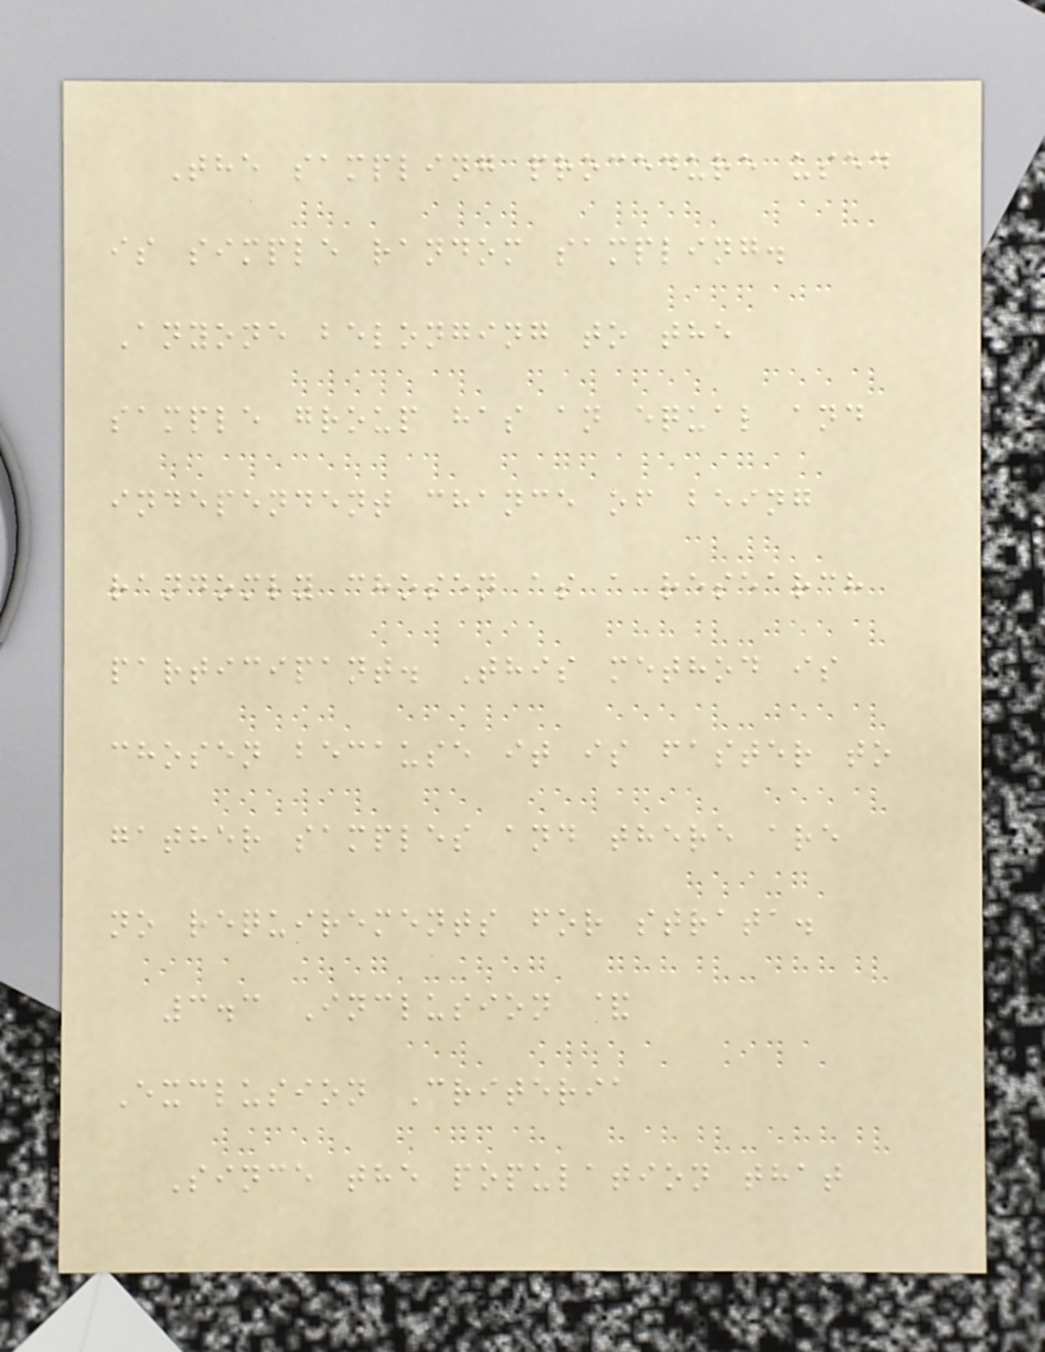The sampling procedure used
is simple random sampling.
Anyone belonging to the
sample group has an equal and
independent chance of being
randomly chosen as a research
participant. This method is
chosen because it is faster to
gather samples and there are
no requirements for strata.
3.3 Inclusion &
Exclusion Criteria
Since the population that
